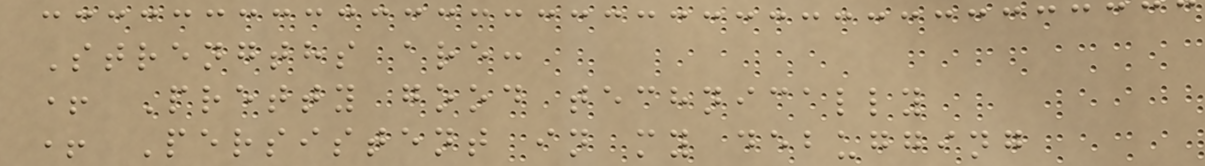Strengths are:
+ Pretty good technically
+ Persistent in my debugging
